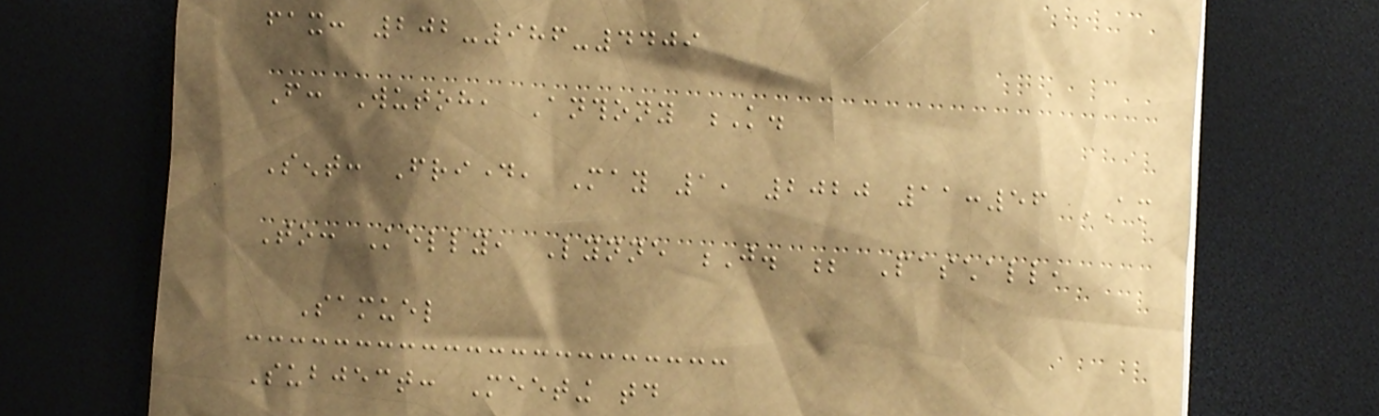fax: 202-986-4409
From: Wutoh, Anthony K.
Sent: Friday, May 1, 2020 11:56 AM
To: Kelly, Lynne J. ; Paschall,
Samuel
Subject: Meeting today
